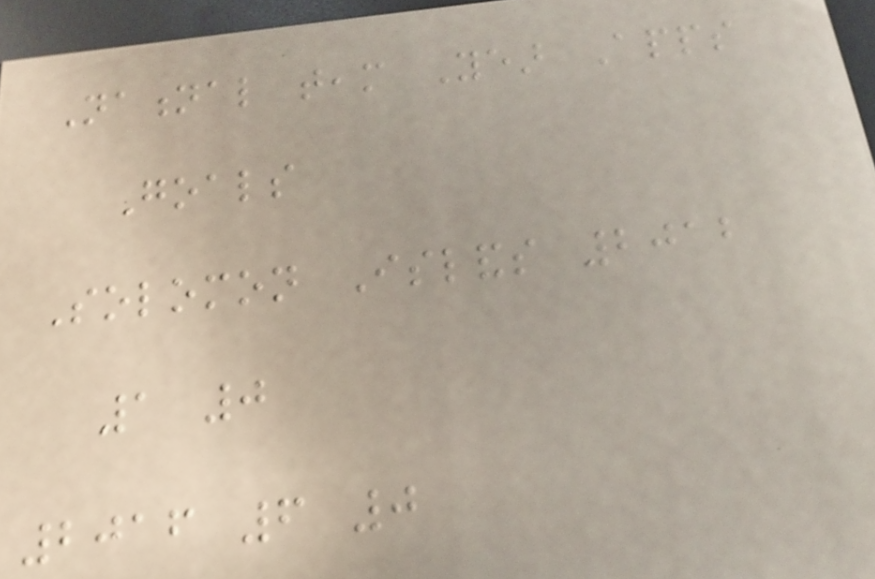National team Year Apps
Goals
Solomon Islands 2012
1 0
2016 6 0
